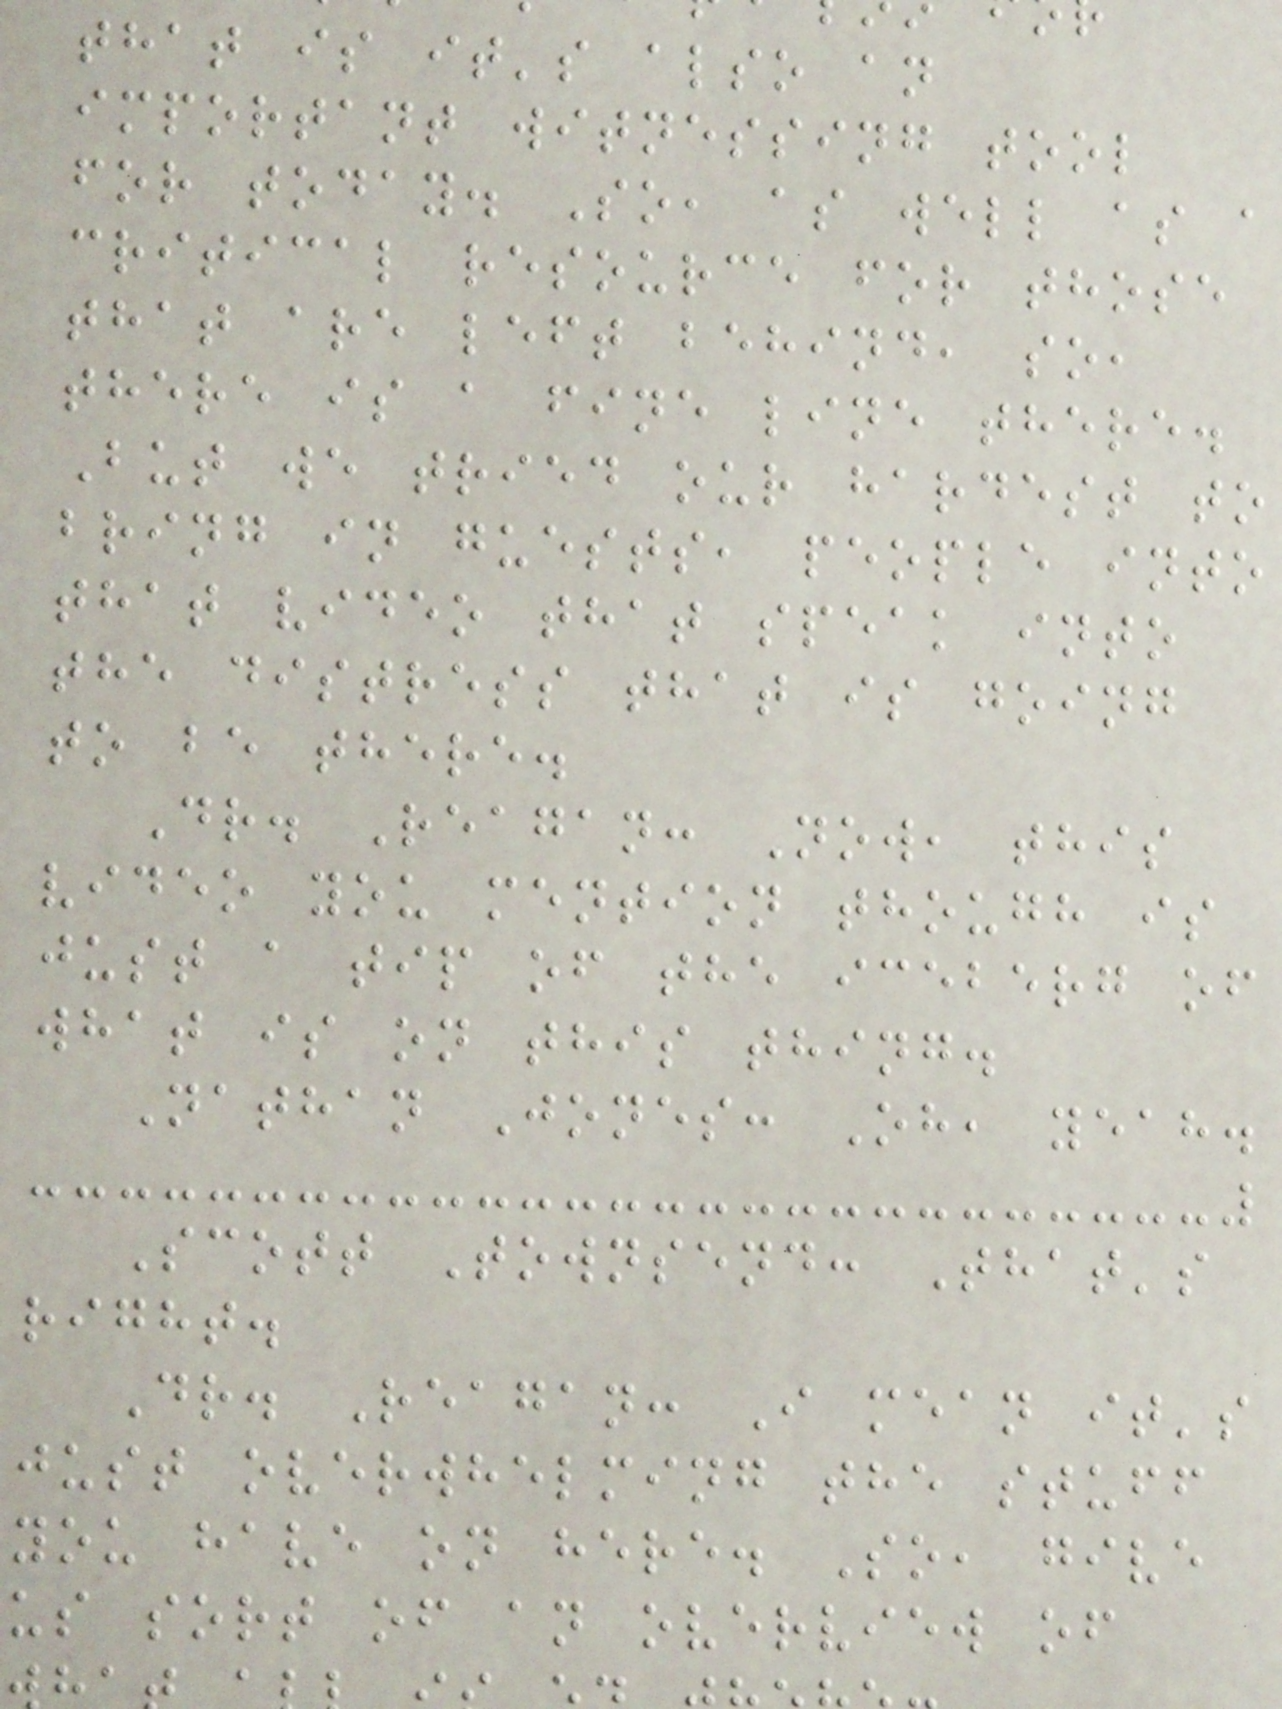that is it's also an
important witnessing tool
for today. So, as well as a
critical resource for those
that are left behind, so,
there is a fine line there.
But we tried our hardest to
bring in guests, people into
that video that speak into
the distress that is going
to be there.
Dr. Reagan: Now, this
video you mention though is
just a tip of the iceberg of
what is on this thing.
Nathan Jones: Oh, yeah.
Scott Townsend: That's
right.
Dr. Reagan: I mean it's
just overwhelming the stuff
you have on here. So, give
us sort of an overview of
